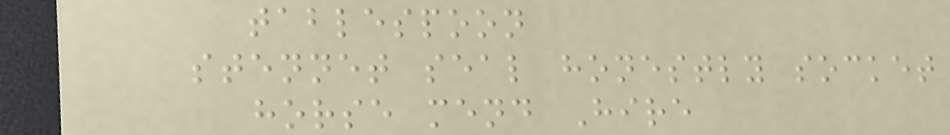tablespoon
stennet seal honestly socket
horse mend Hire
